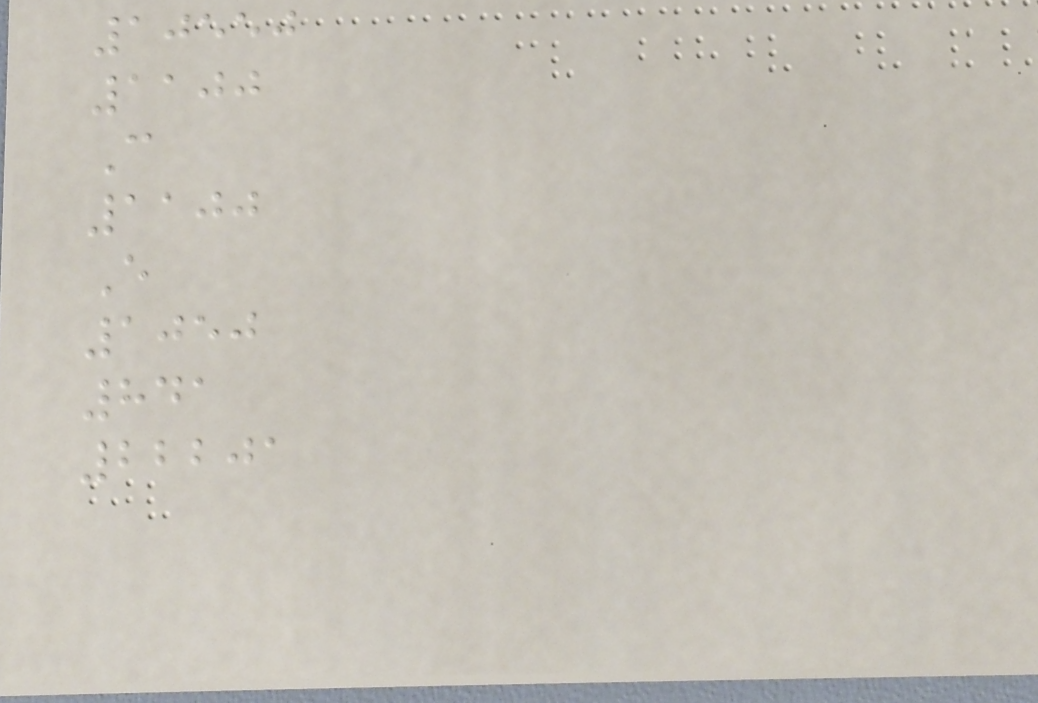10550
1100
C
1100
E
1050
841
22201
